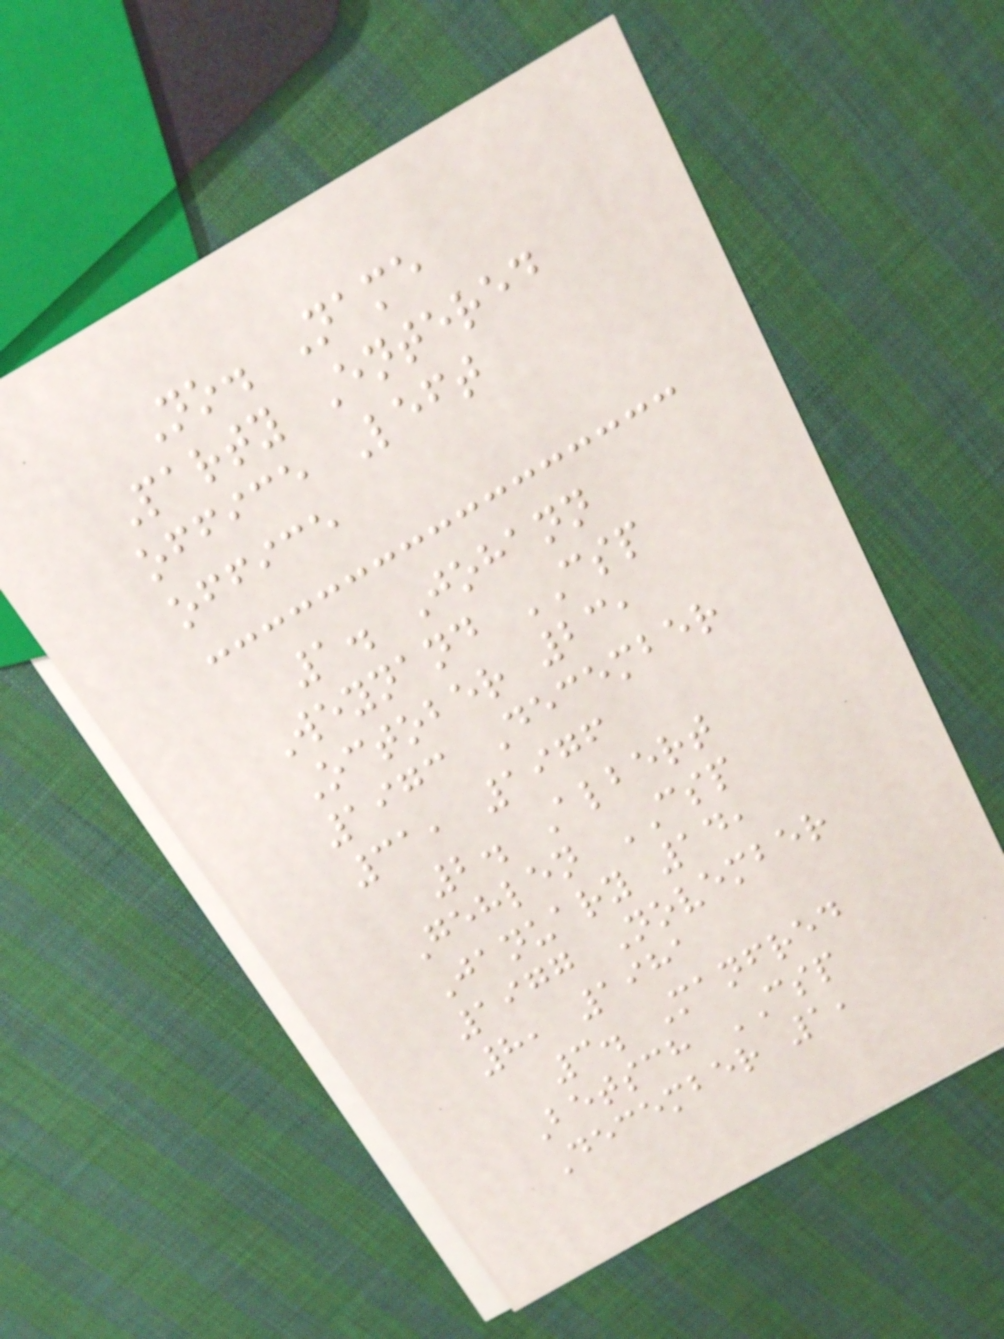No. Name
Party Entered
office Left
office
1. Johann
Weynand CSP
October 23,
1973 December
31, 1976
2. Albert
Gehlen CSP
January 14,
1977 November
8, 1981
3. Manfred
Betsch CSP
December 1,
